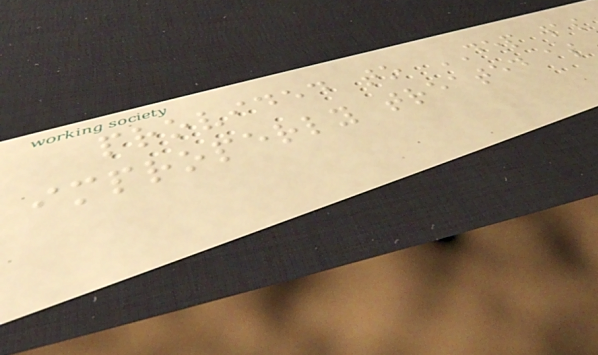provided to DEP was
improperly treated as
